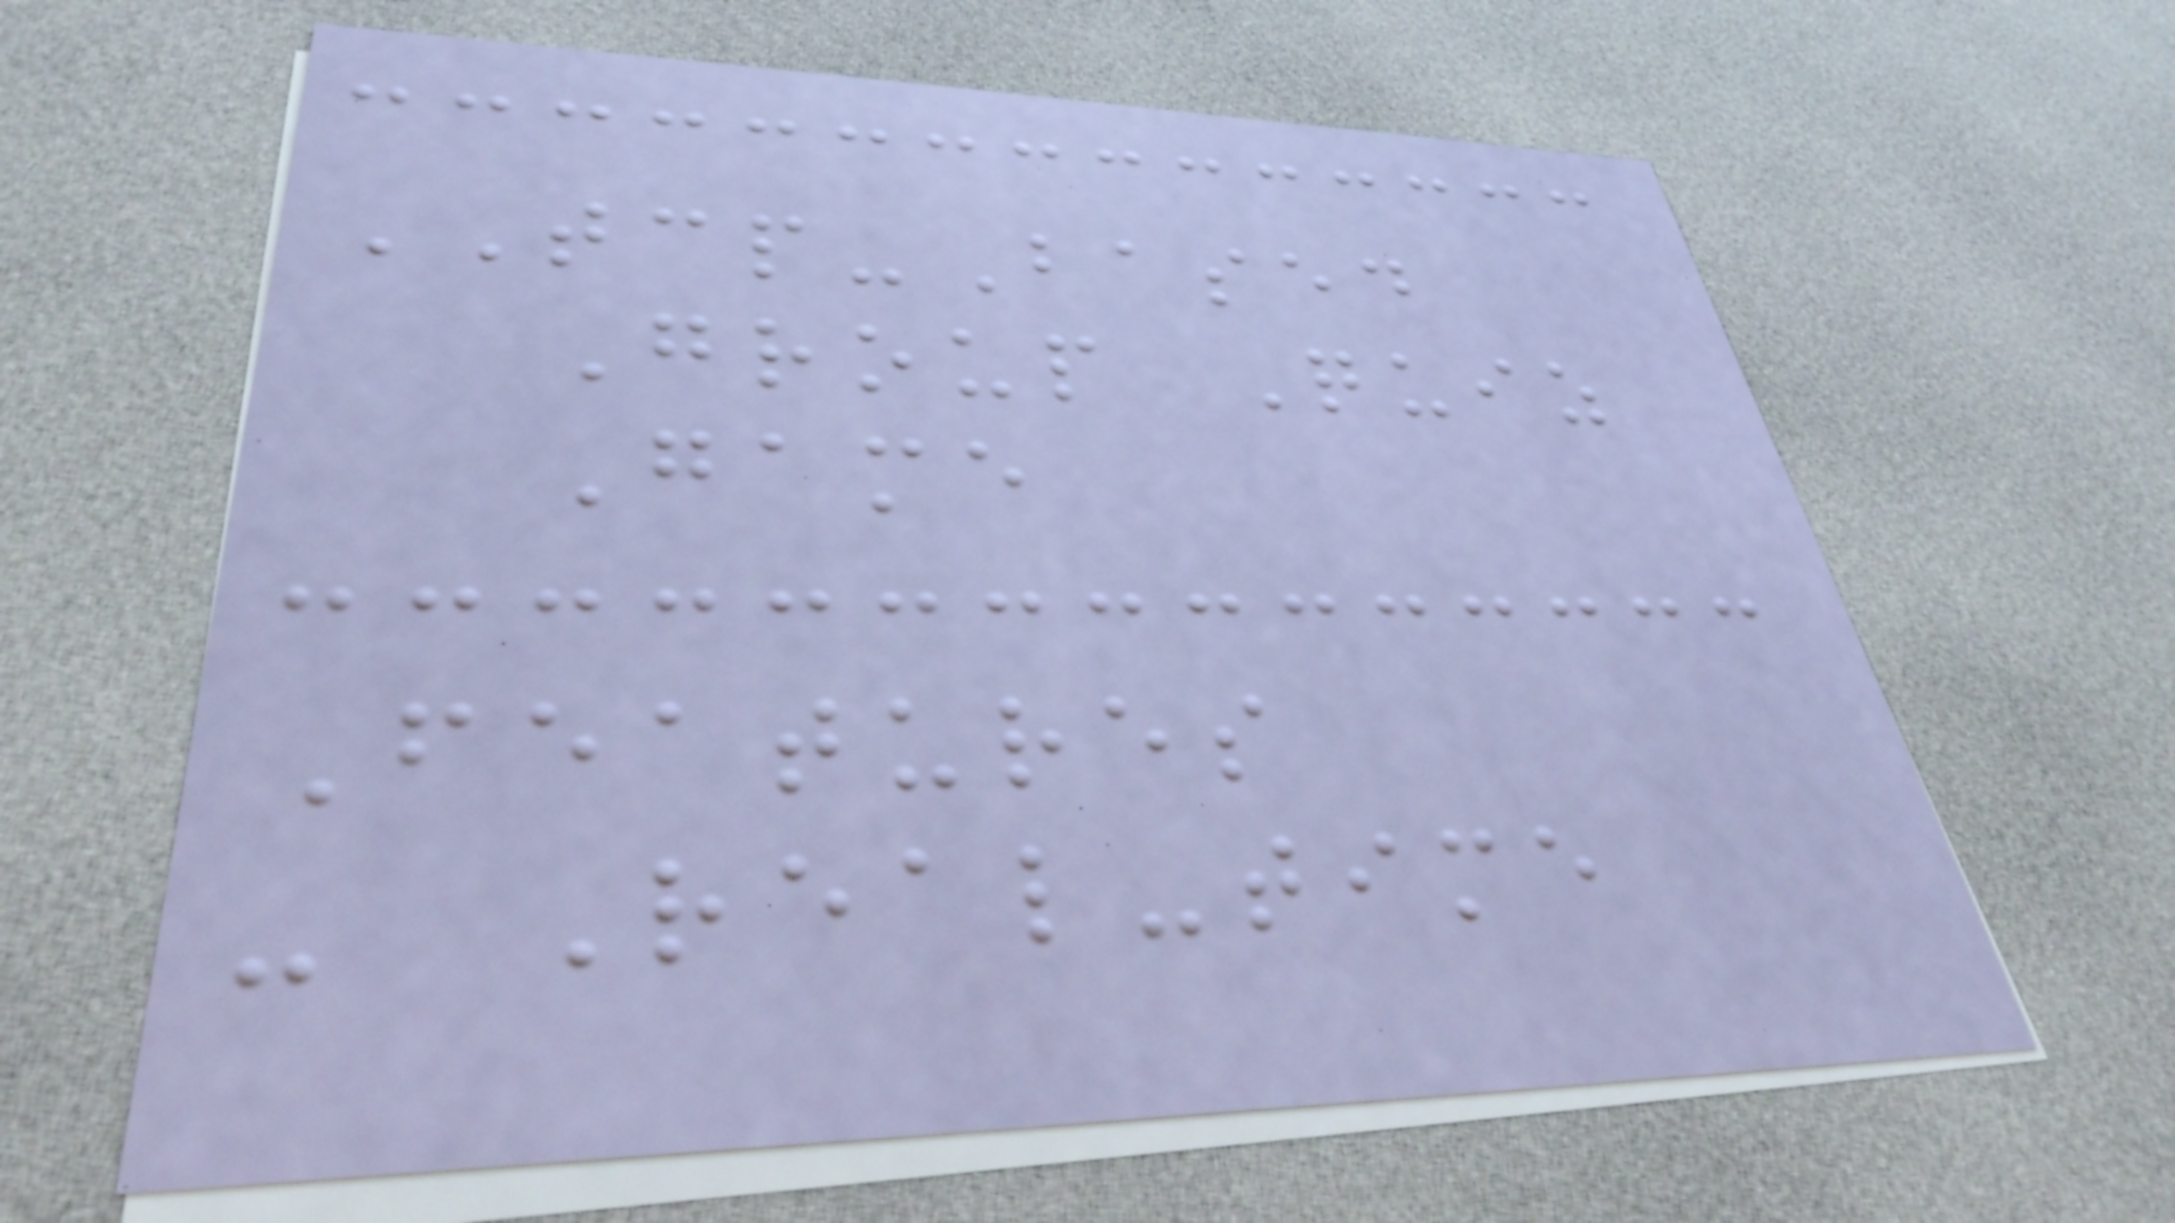TCP-Based
Group Quiz
Game
Features
- Real-time
